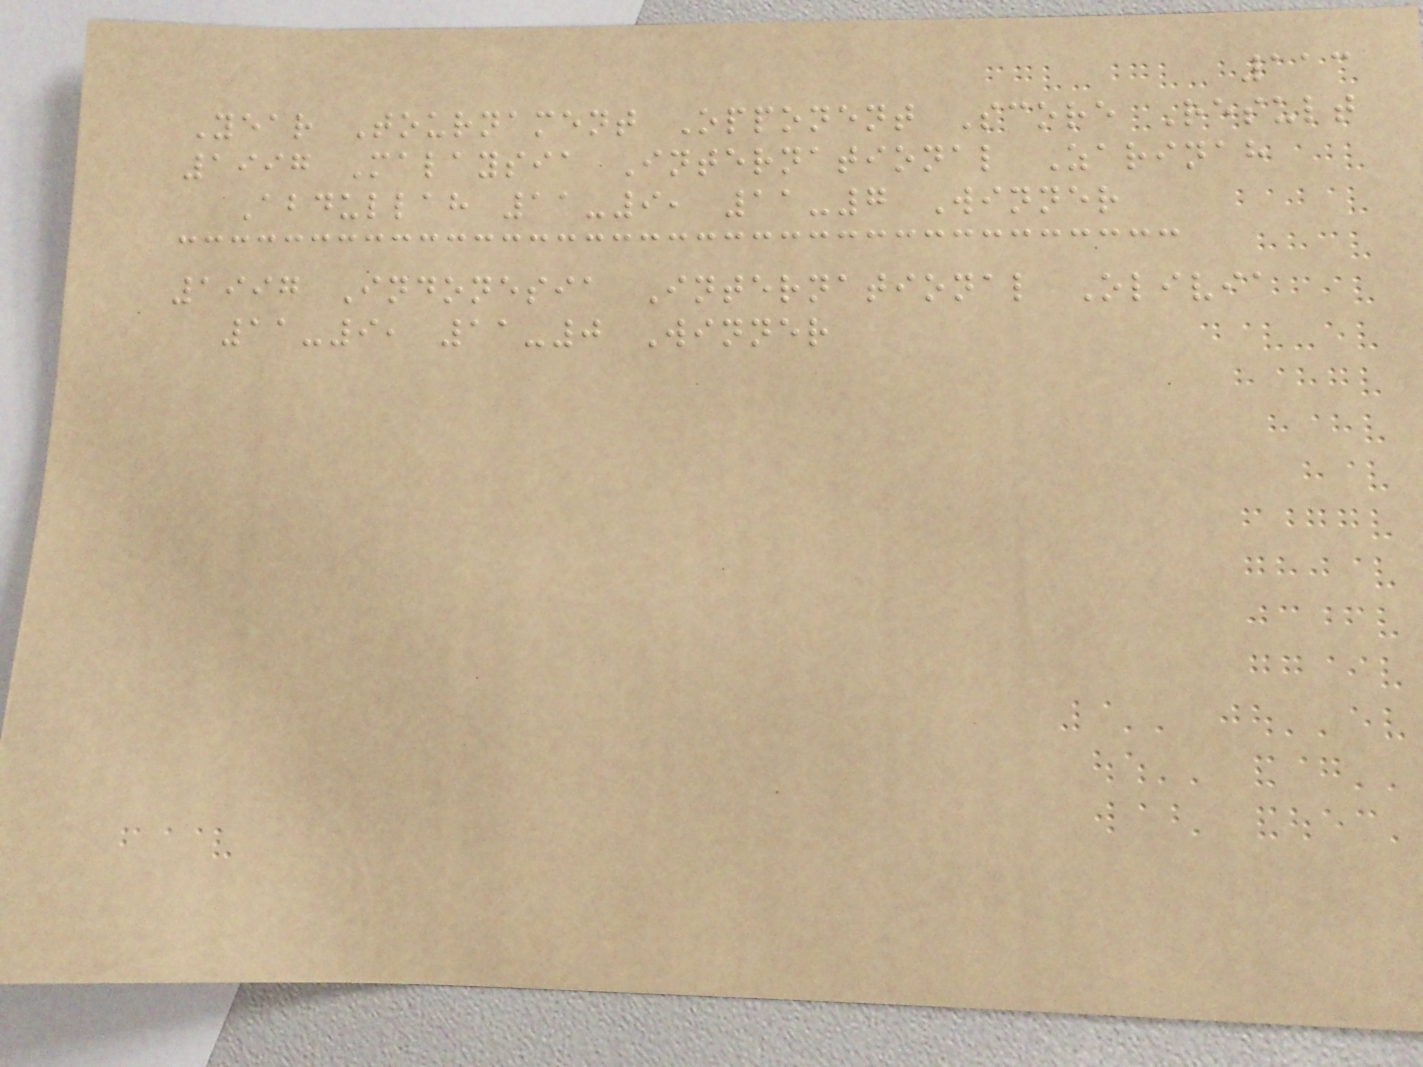113
Year Tournament Opponent Score Result
1997 Malaysia International Zarinah
Abdullah 11-9, 11-7 Winner
1997 Indonesia International Olivia
11-9, 11-0 Winner
